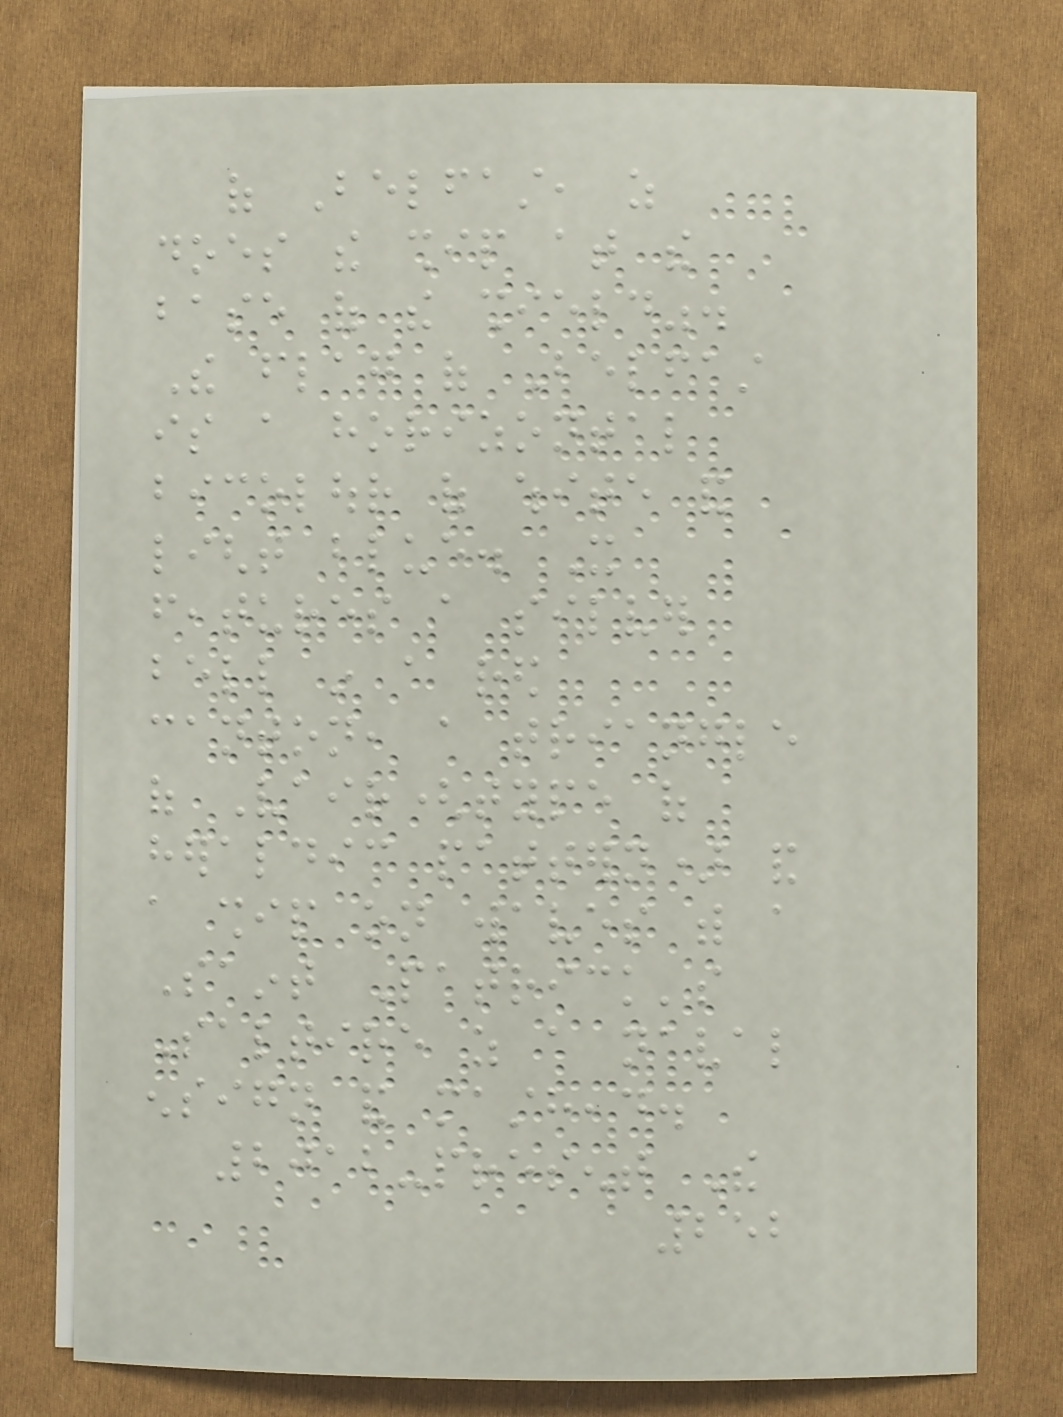of Belfast, as
does the ship at the
base of the shield".
The flag of Belfast
is a horizontal
bicolour of white and
light blue. It
features a silver
bell in a red
canton, a triangle
of Vair(type of
heraldic pattern) and
a ship on waves with a
Saint Patrick's
Saltire as a naval
ensign and masthead.
2012-present The
252
